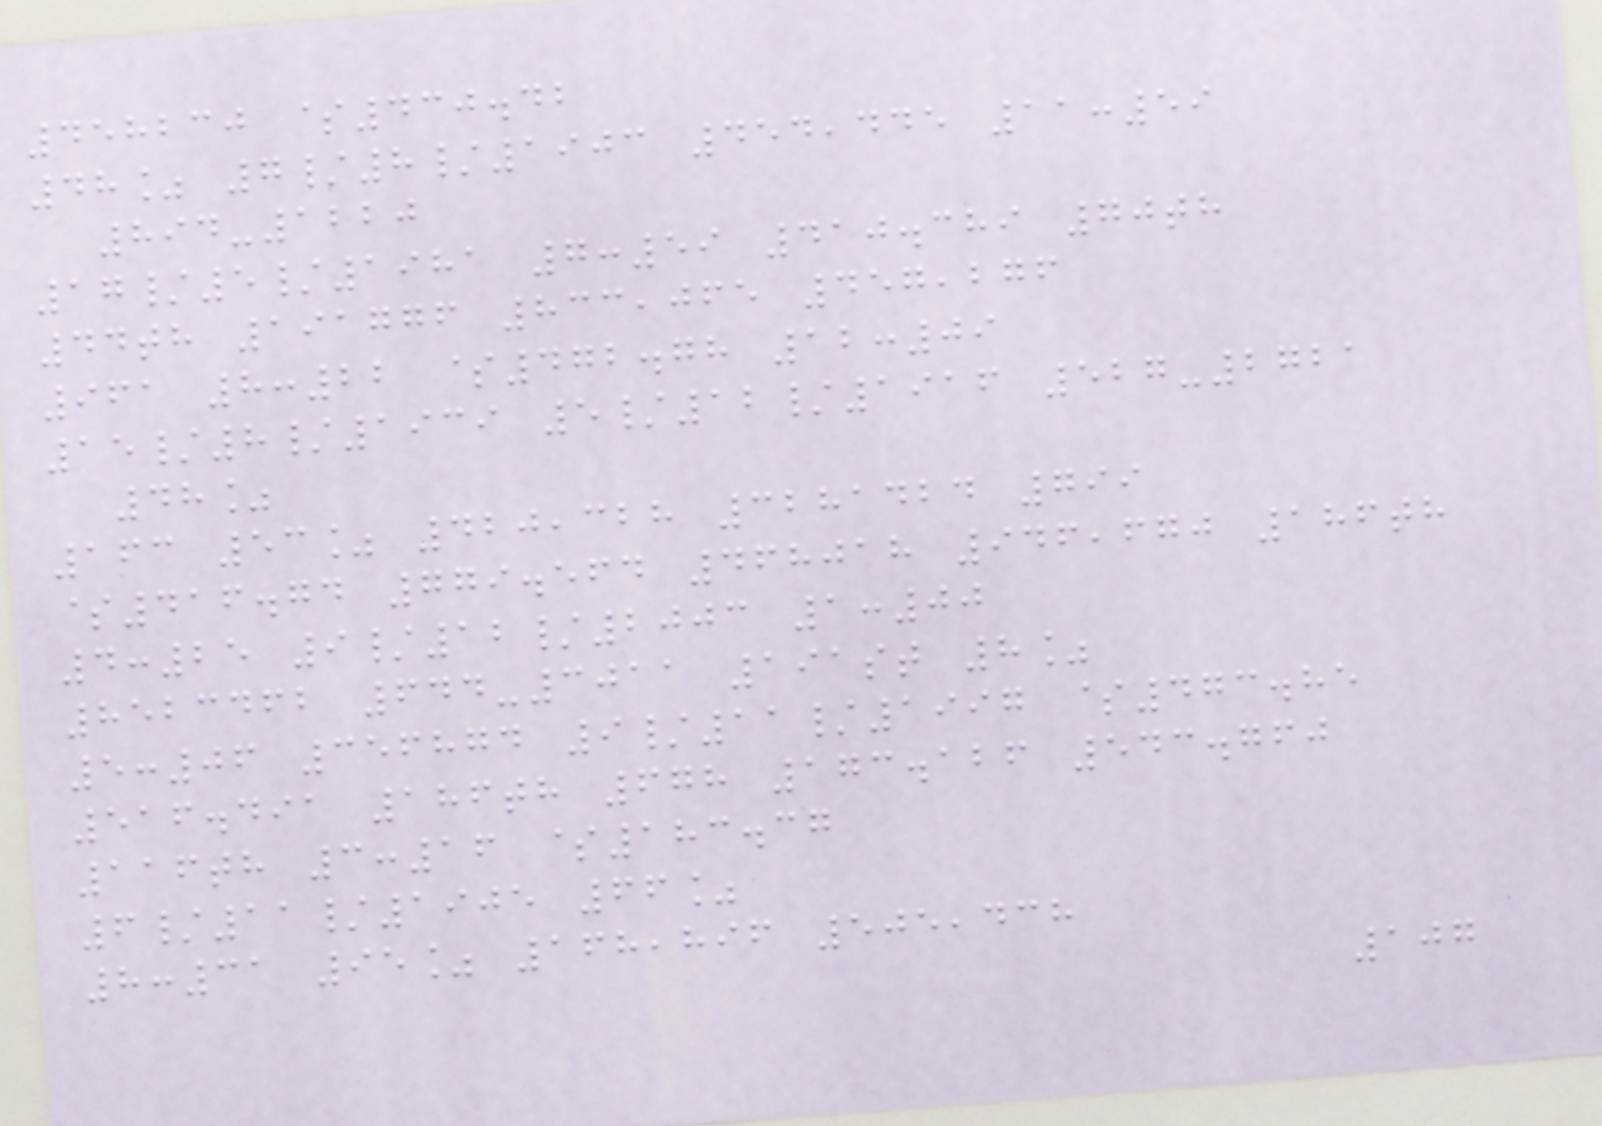458230 $430.42
48% 7/8/1903 454,445 11:59
894-1220
17/5/1981 7:59 410.389 70th
44th 191776 833,065 457,276
961 8:22 $472.78 12:09
15/8/1939 5/12/1916 527-2721
48%
163 53% 420,328 3281424 799
$416.74 779.564 468018 946,670 186th
4:25 9/12/2003 1:00
8523462 644-3011 191st 8%
5:06 356874 9/11/1997 $473.85
516.491 186th 678 173.126 543.760
116th 3:16 $183.37
6/11/1905 66%
8:31 95% 168,896 505,438
107
